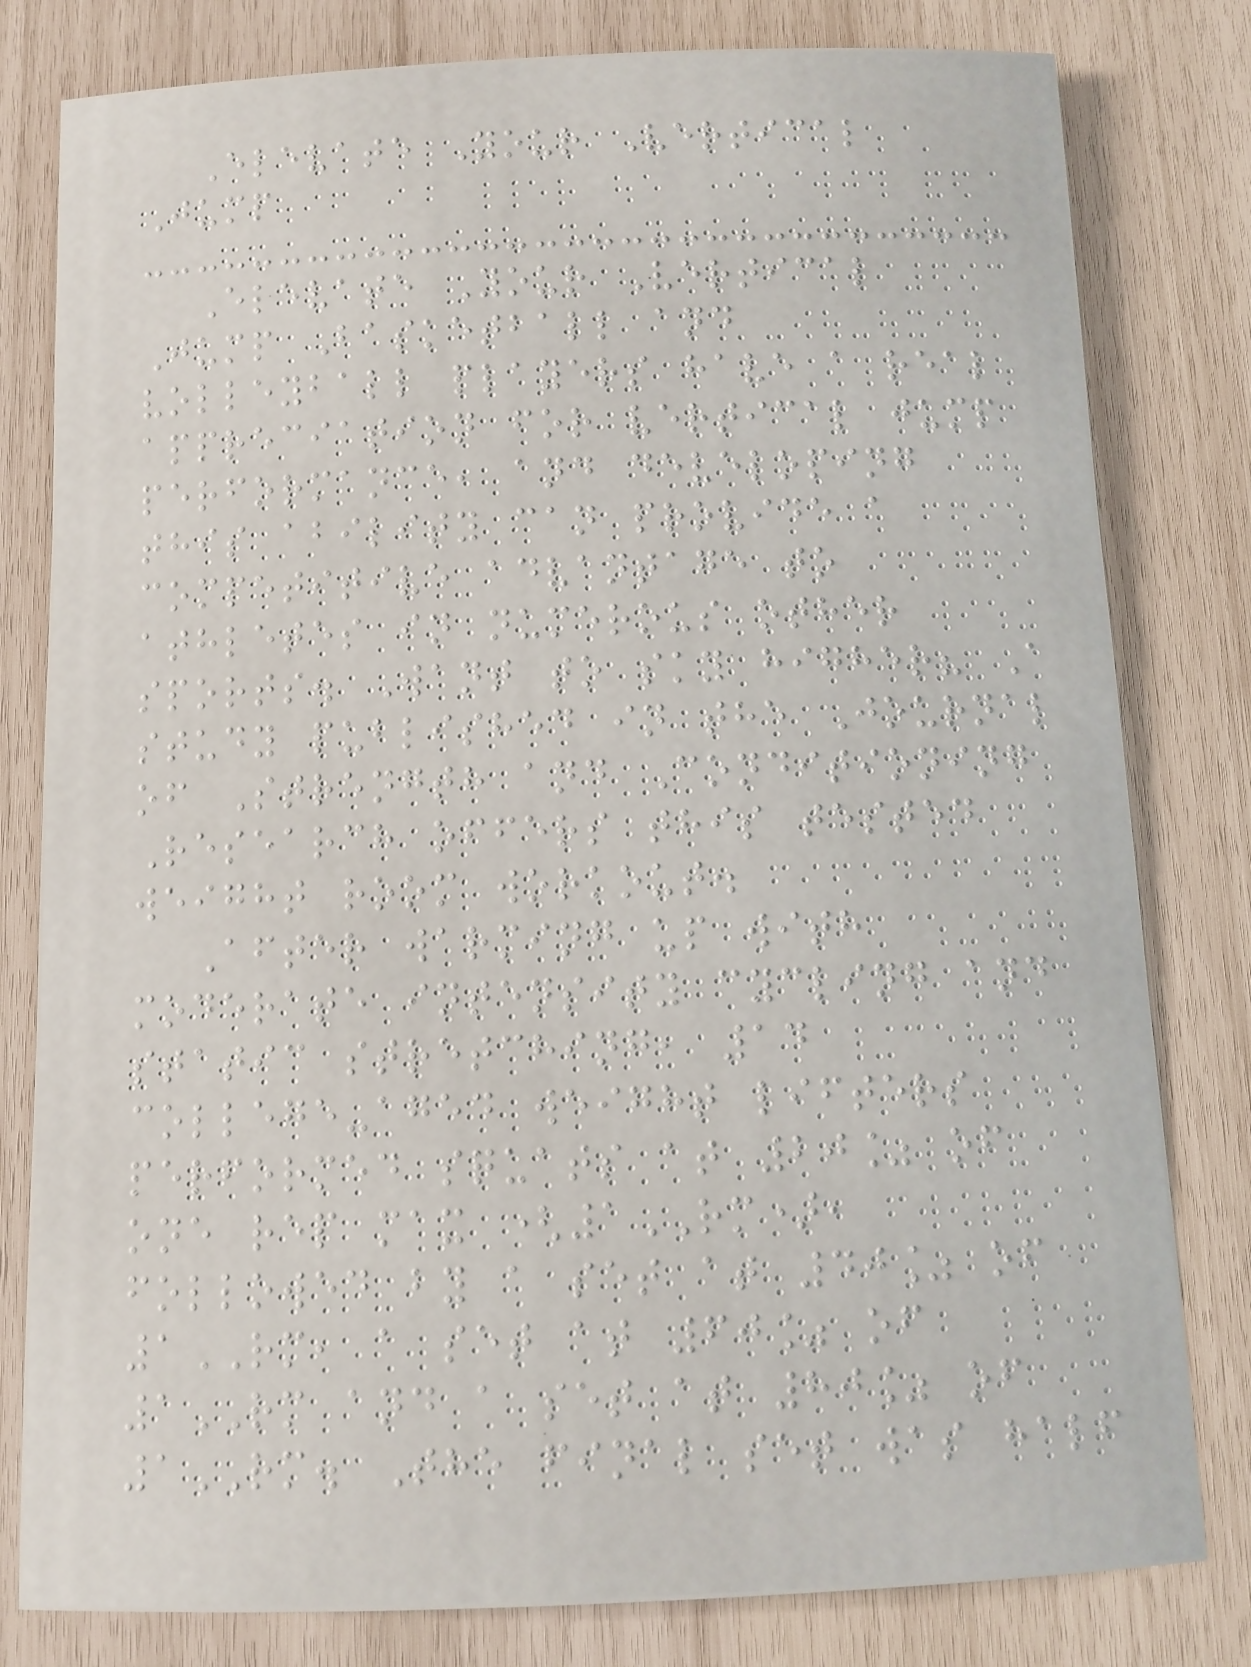Elevate Your Vertical
Jump
Elevate Your Vertical
Jump Basketball and
volleyball players have a real
appreciation for vertical jump
performance, and developing
this ability can provide a
competitive advantage to
athletes in numerous other
sports. Want to sky higher? A
study published in the Journal
of Strength and Conditioning
Research offers this tested
weight room workout.
After warming up with
moderate intensity cycling and
static stretching, 14
college-aged weight lifters
performed squats at 20% of
one rep max (1RM),
followed by a set at 40% of
1RM, a set at 60% of
1RM and a set at 80% of
1RM. The final set was half
